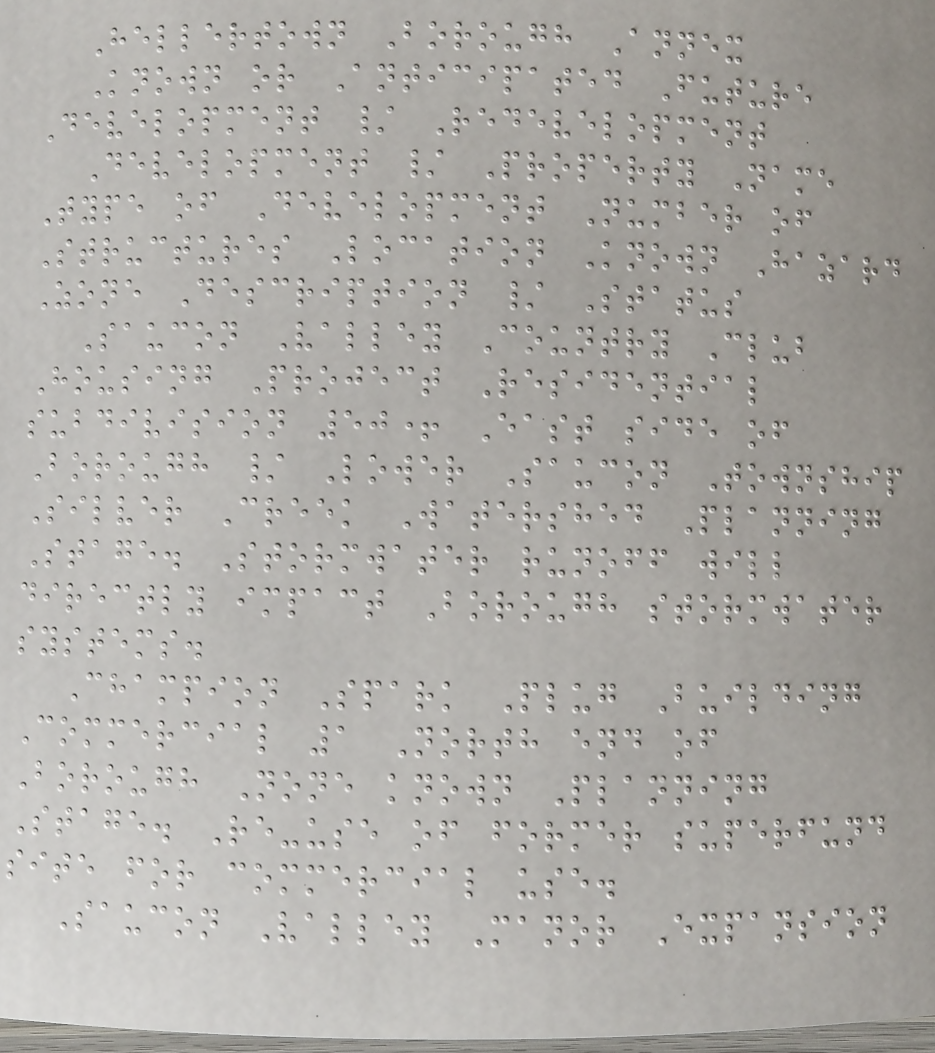Hellertown Borough Annex
Known or Anticipated Future
Development / Redevelopment
Development / Property Name
Type of Development Number of
Structures Location Known Hazard
Zone Description / Status
Saucon Valley Country Club
Housing Project Residential
subdivision 50+ East side of
Borough / Lower Saucon Township
Silver Creek Watershed Planning
Stage. Stormwater runoff will
directly impact Borough stormwater
systems.
Champion Spark Plug Building
Commercial 1 North end of
Borough None known Planning
Stage. Re-use of former superfund
site for commercial use.
Saucon Valley Manor Expansion
